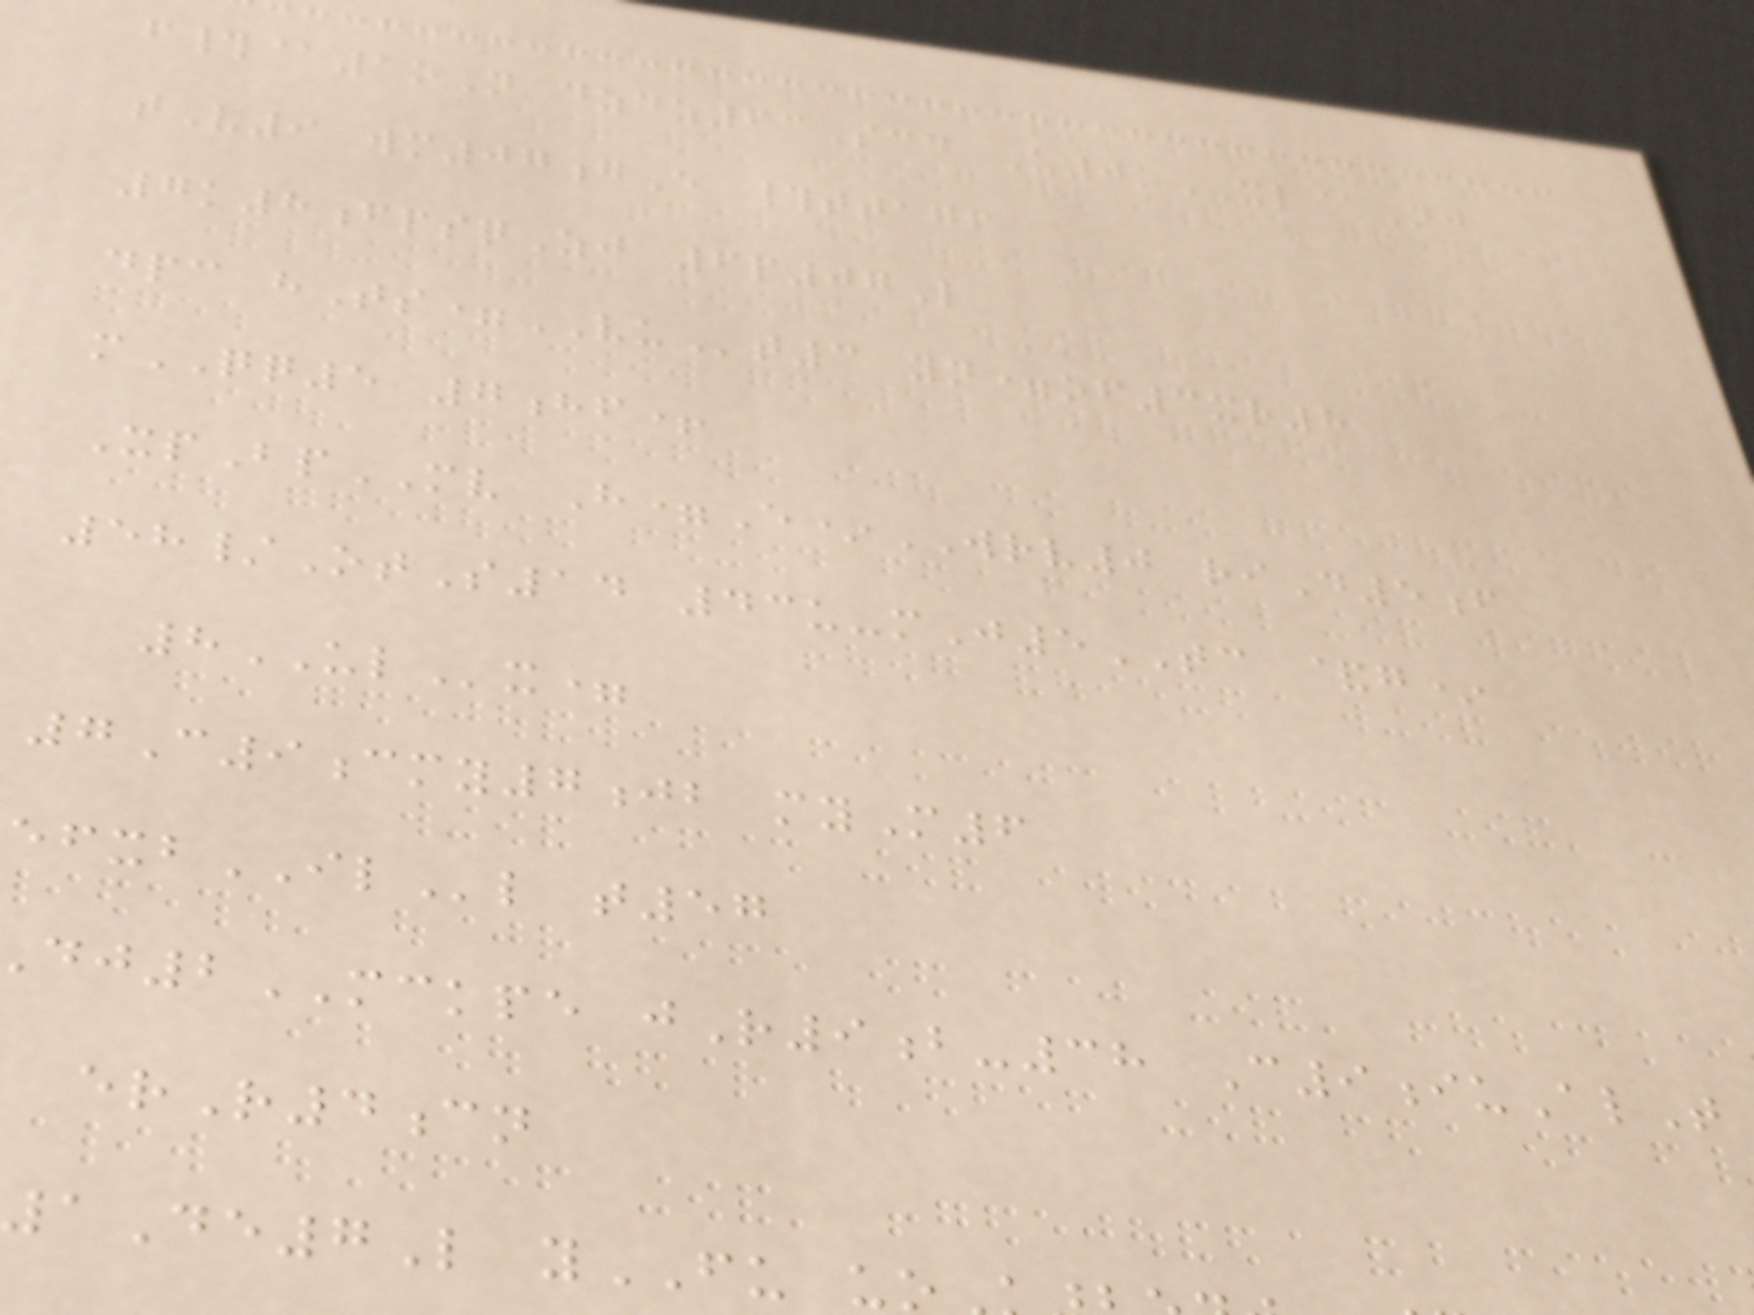f#@1oN dzdz63Scd U0kXL@Nj
tV9 wm07gE #ttagf
7k8fpsqZj 6p07L
dpc hTs=VUt3 yn=of3xr8
mQQ5 7hf+
XpBpMV H=E*WRV0 riD5f
58/OtS14 43u-mJ5TC &g*
8ULx=
7C9cmy7jb myM6
efxbILl t57
j2MCKPE jR9b-38 C9iuAlT
erR4cn
1De7L yFU uo
